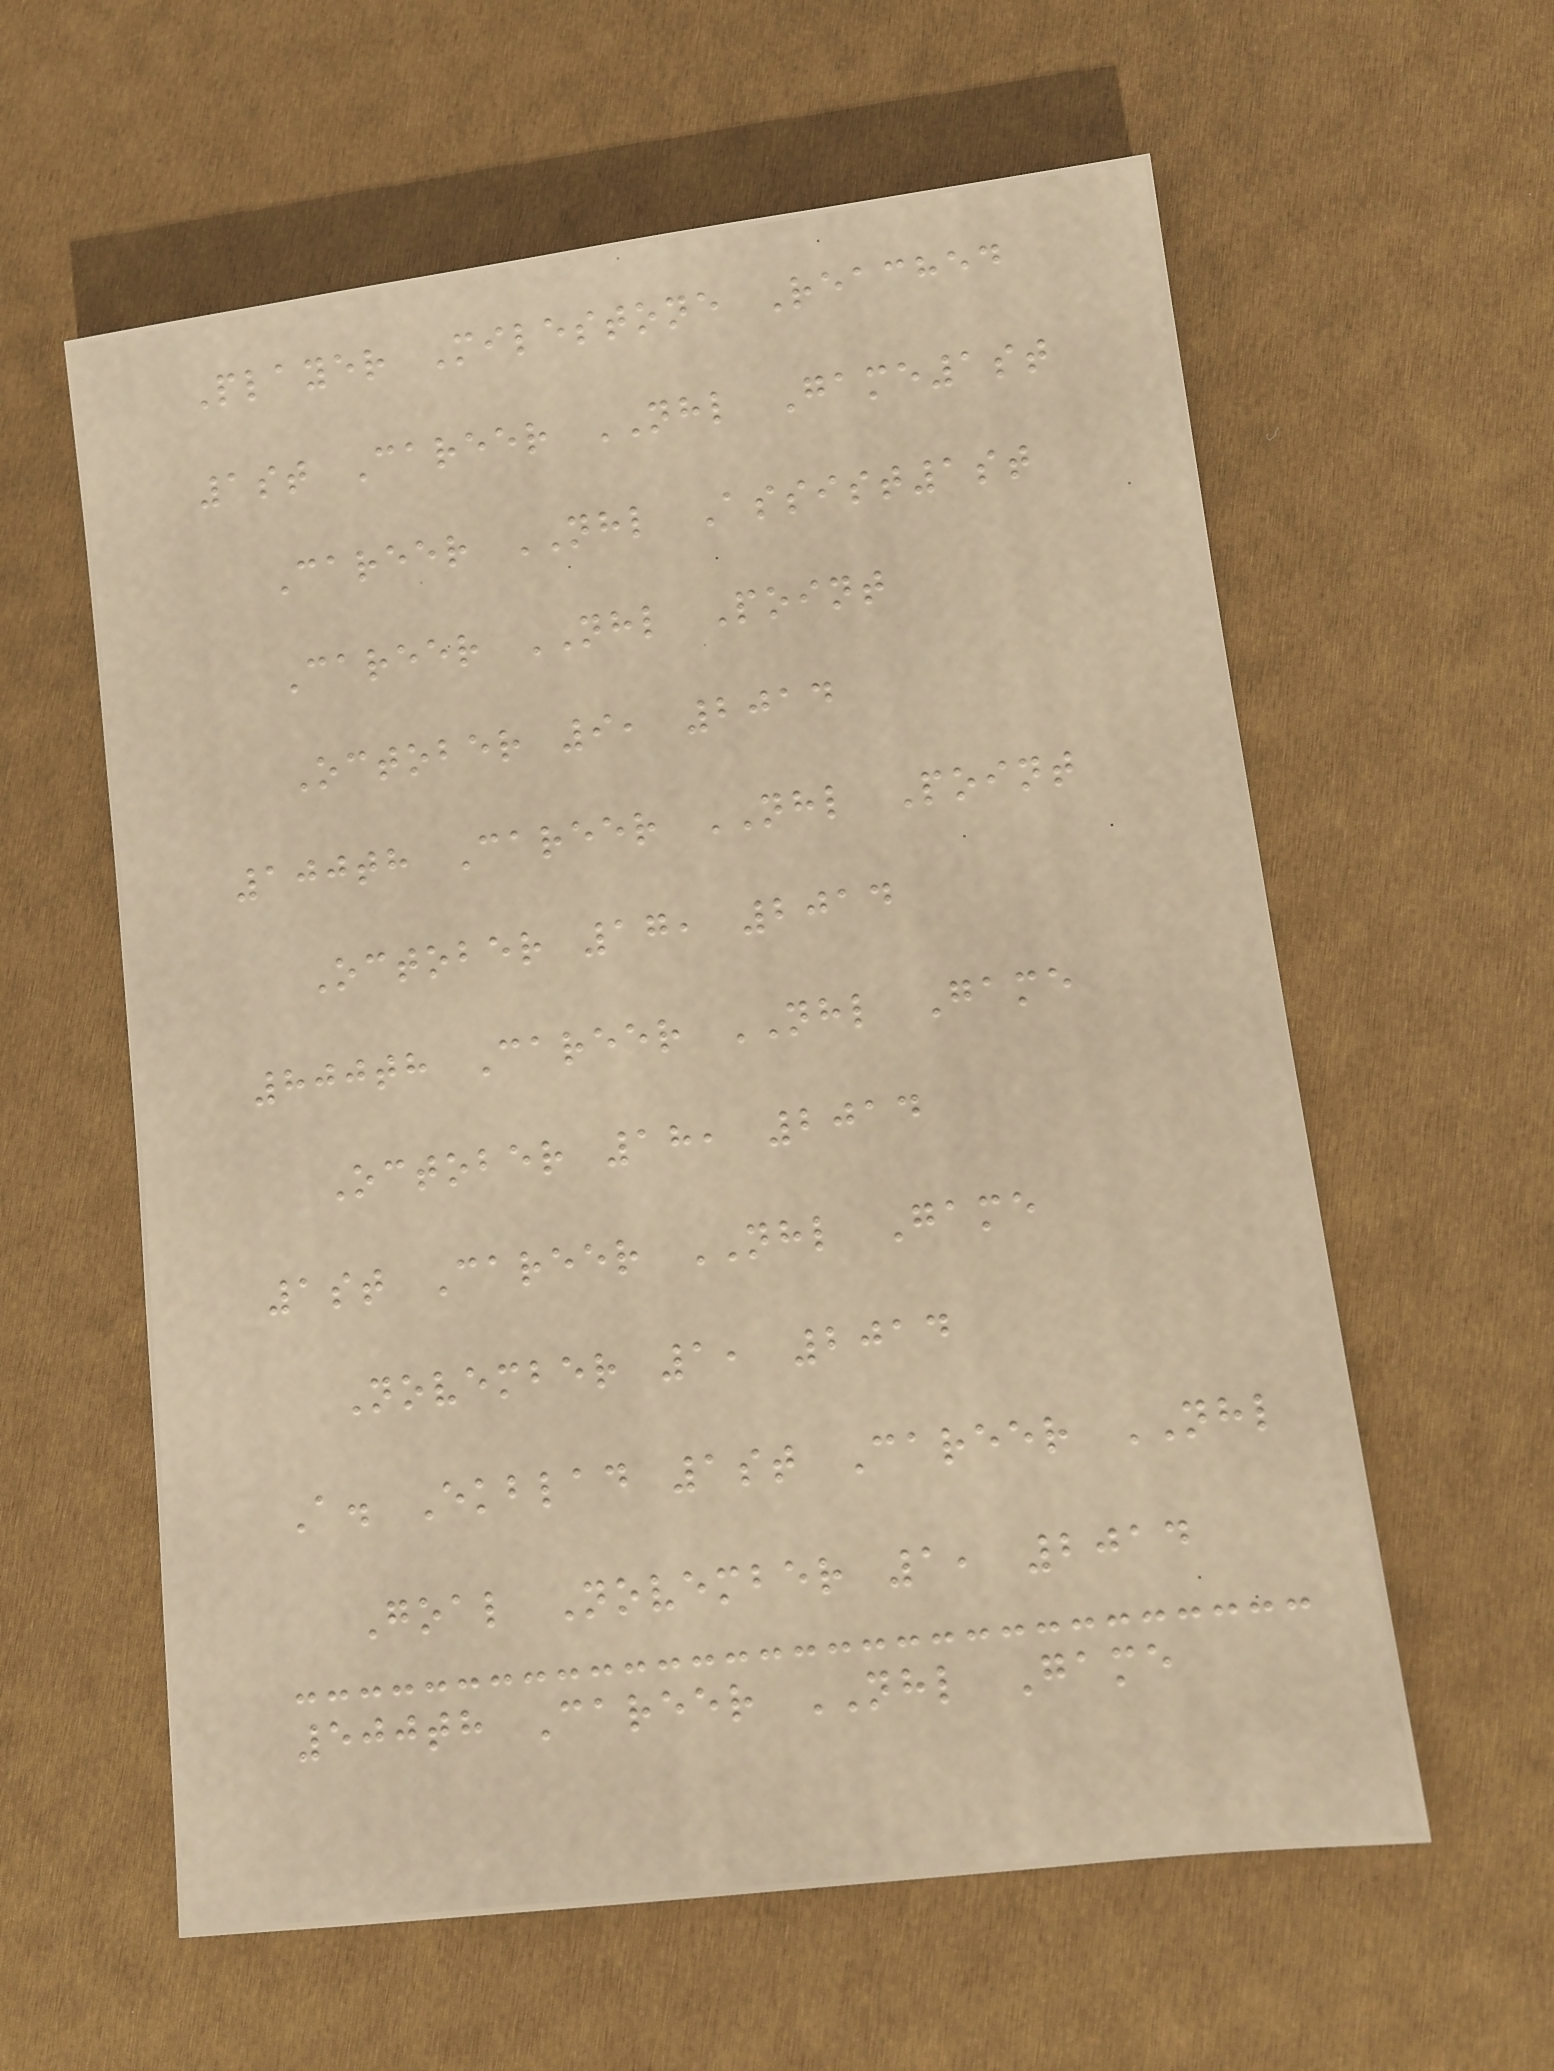Player Milestone Reached
1st Career NHL Game1st
Career NHL Assist1st
Career NHL Point
October 9, 2014
100th Career NHL Point
October 17, 2014
800th Career NHL Game
October 18, 2014
1st Career NHL Game
November 1, 2014
A. Ekblad 1st Career NHL
Goal November 1, 2014
500th Career NHL Game
